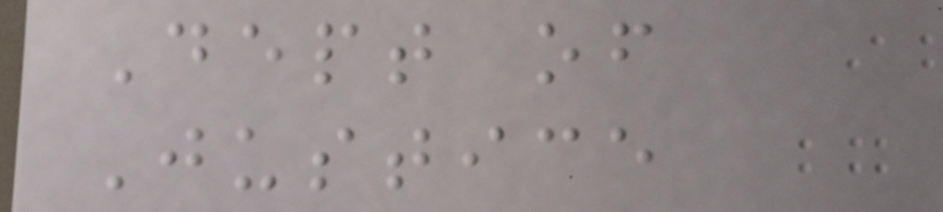Dept of
Justice
